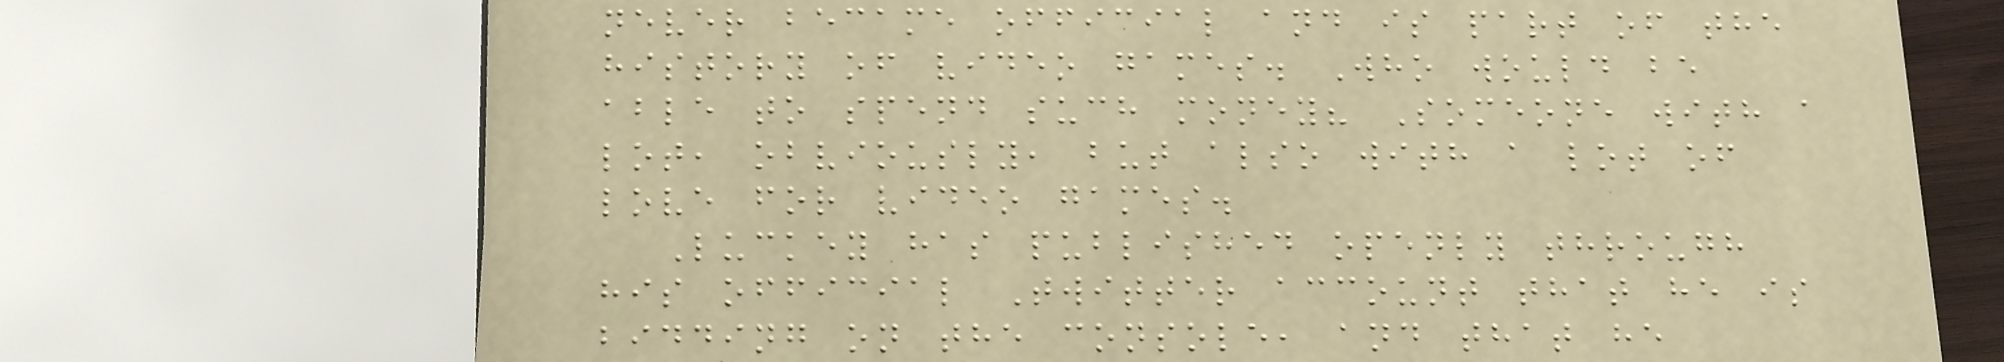never became official and is part of the
history of video games. Who would be
able to spend such money? Someone with a
lot, obviously, but also with a lot of
love for video games.
Luckey has published openly through
his official Twitter account that he is
bidding on the console, and that he
